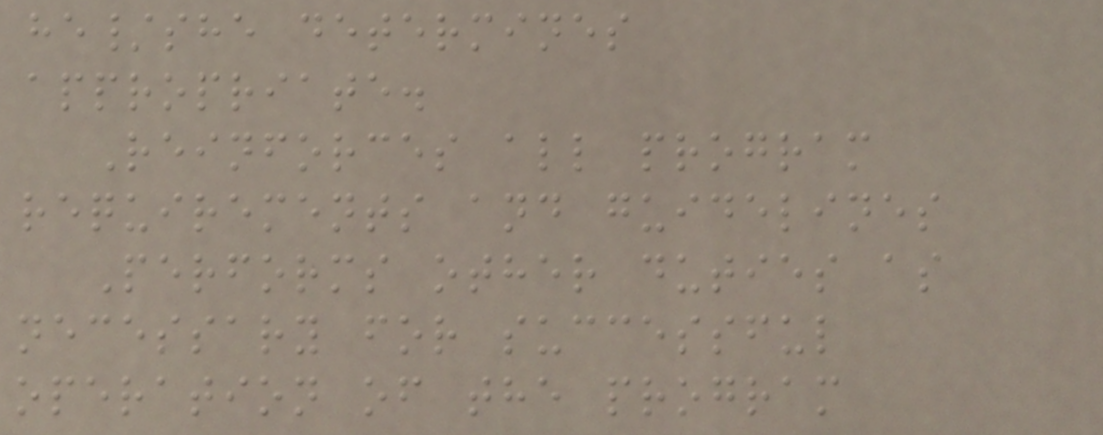he/she determines
appropriate.
Reinforces all program
requirements and guidelines
Performs other duties as
necessary for successful
operation of the program
